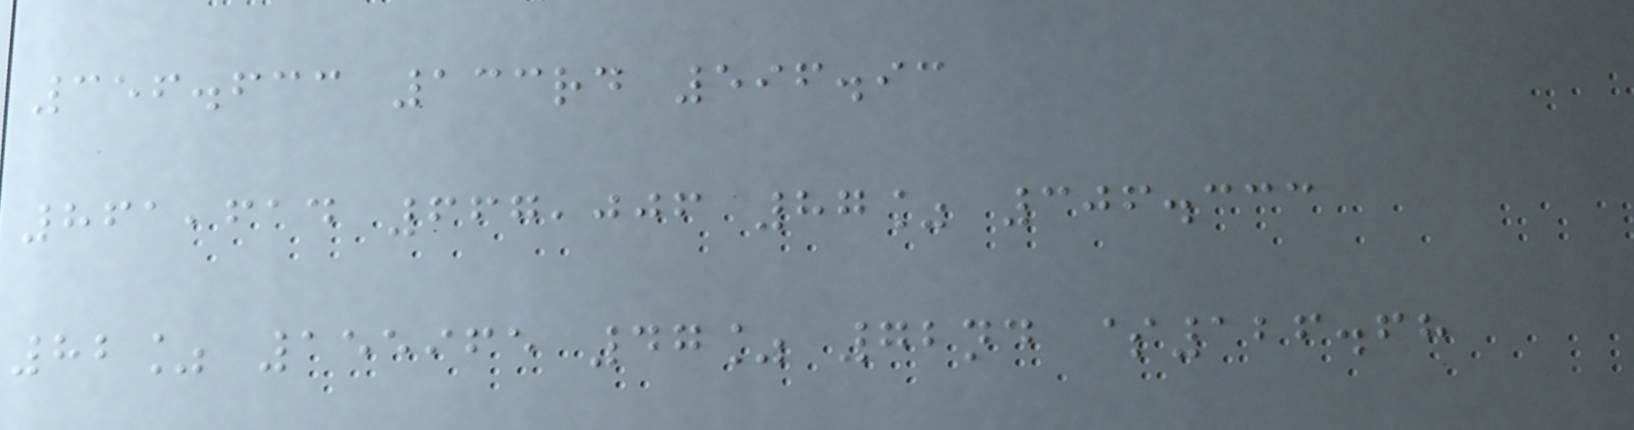356.633 133rd 596.93
861,614 667,006 87% 306.333
82% 155965 47% 72nd $126.68
